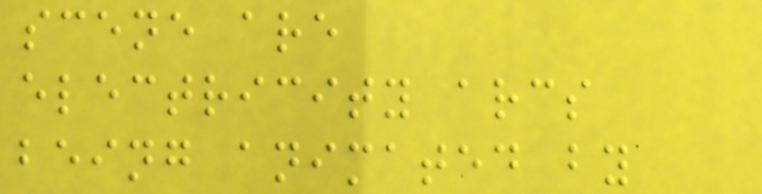scene are
electricity arcs
being animated by
